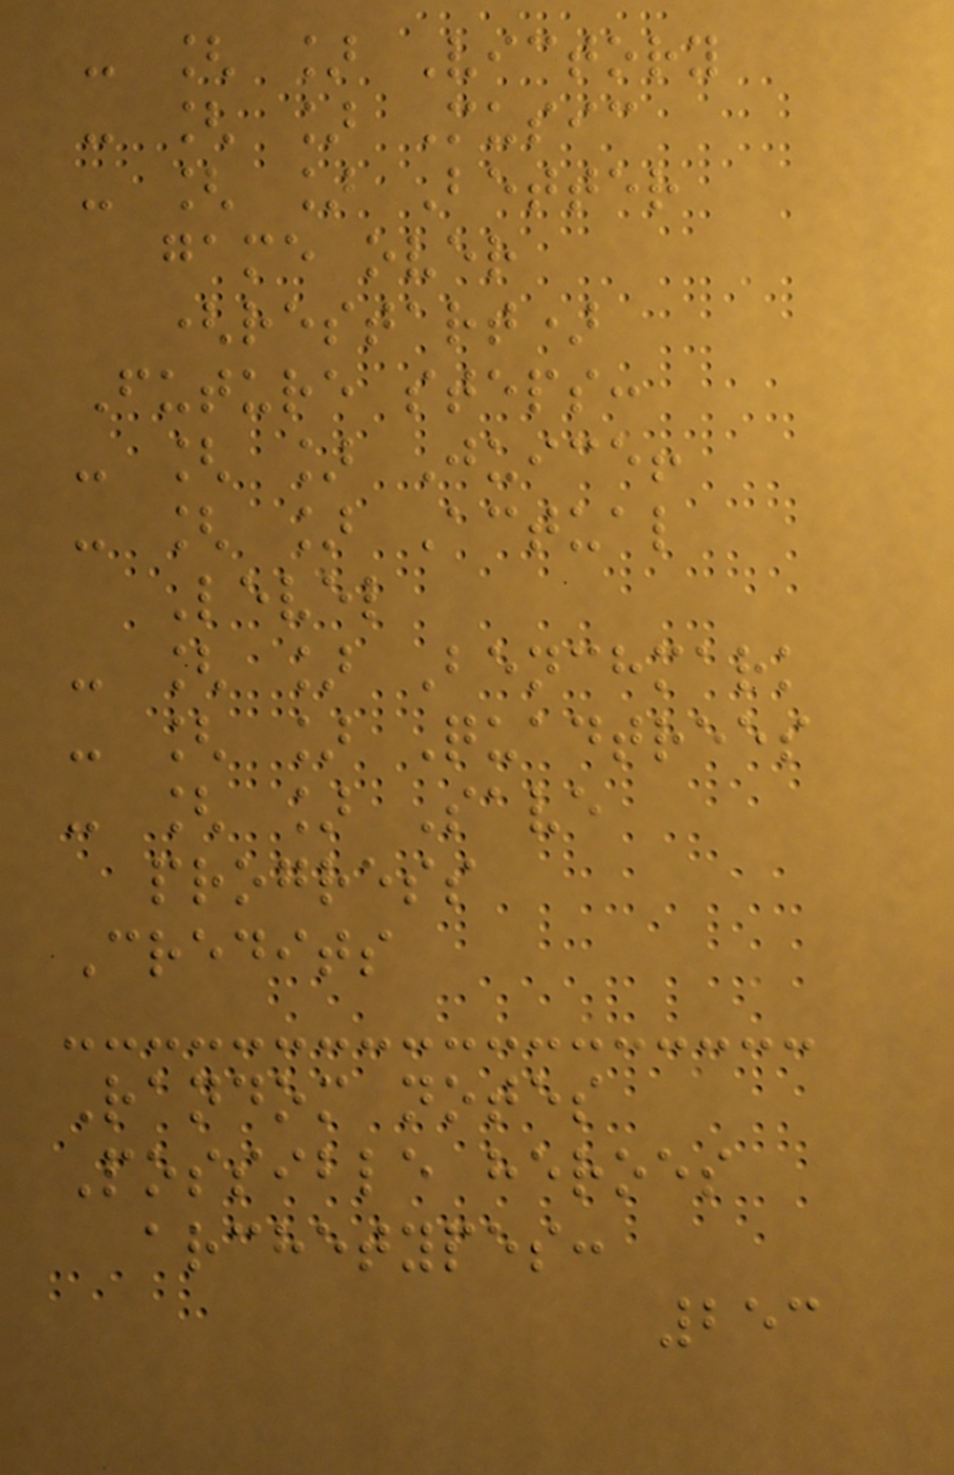- [ ] Victory
- [ ] Music
- [ ] Better
game over
(restart)
Future steps:
- [ ] Juice!
- [ ] Actual
Level
- [ ] Benchmark
- [ ] Quadtrees
- [ ] Save
progress
Credits
Random notes
Possible heroes
archetypes:
253
